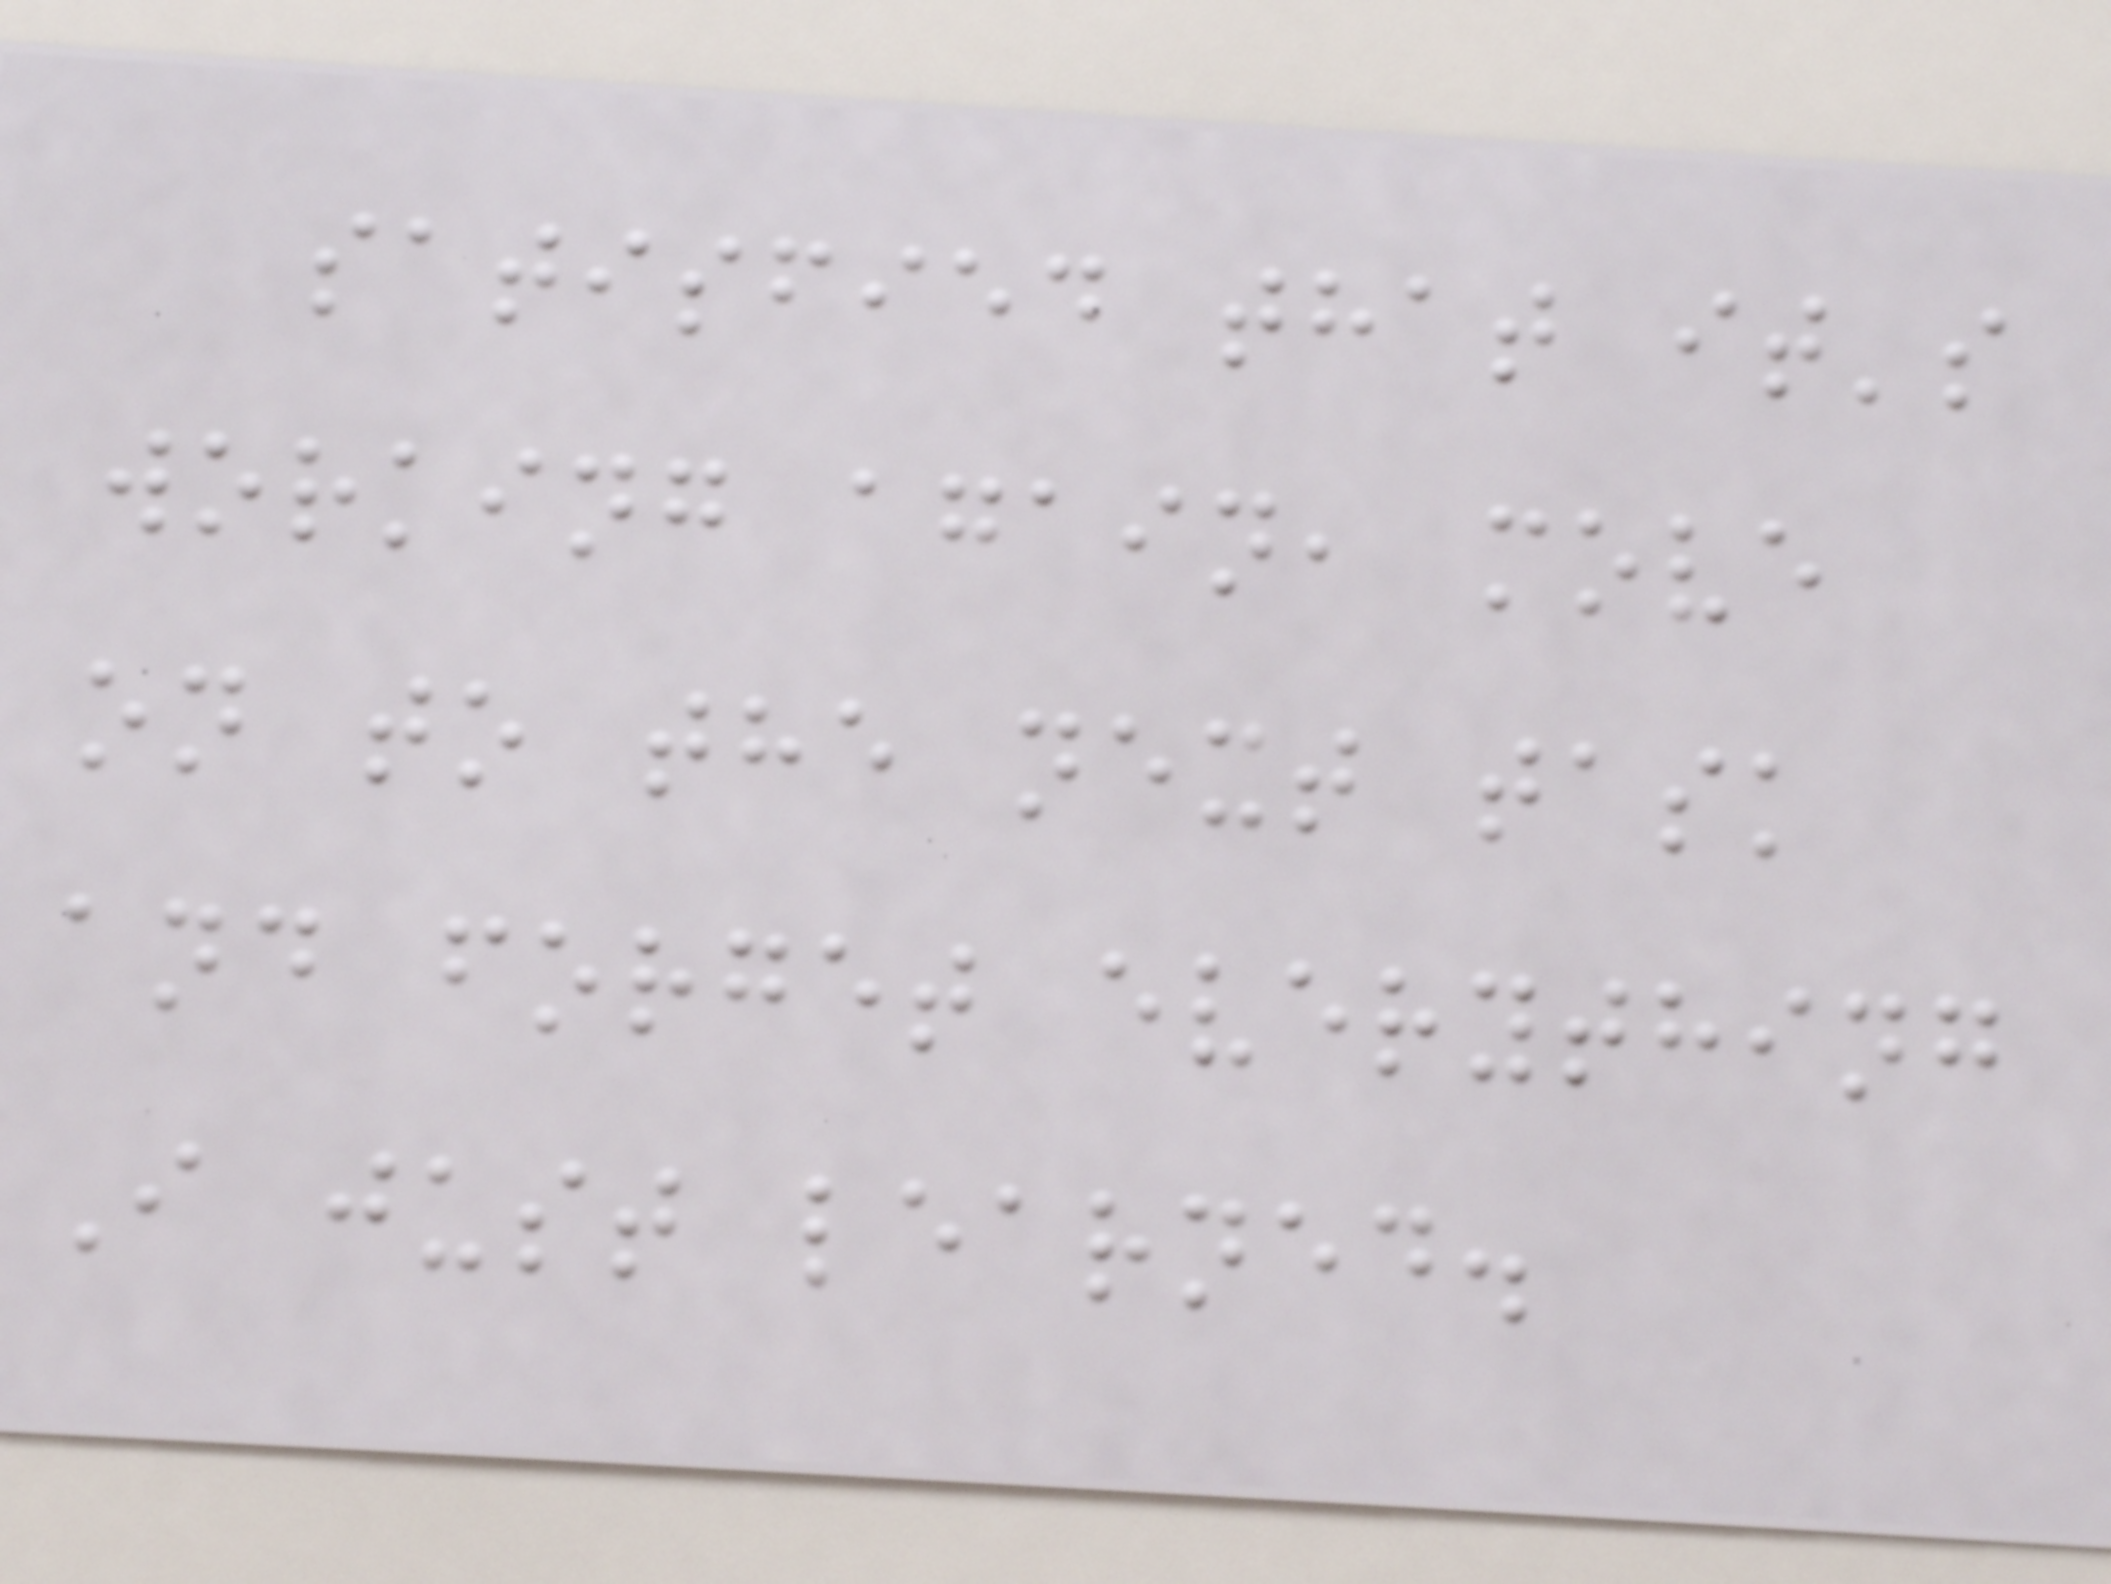satisfied that it's
working again, move
on to the next task
and forget everything
I just learned.
